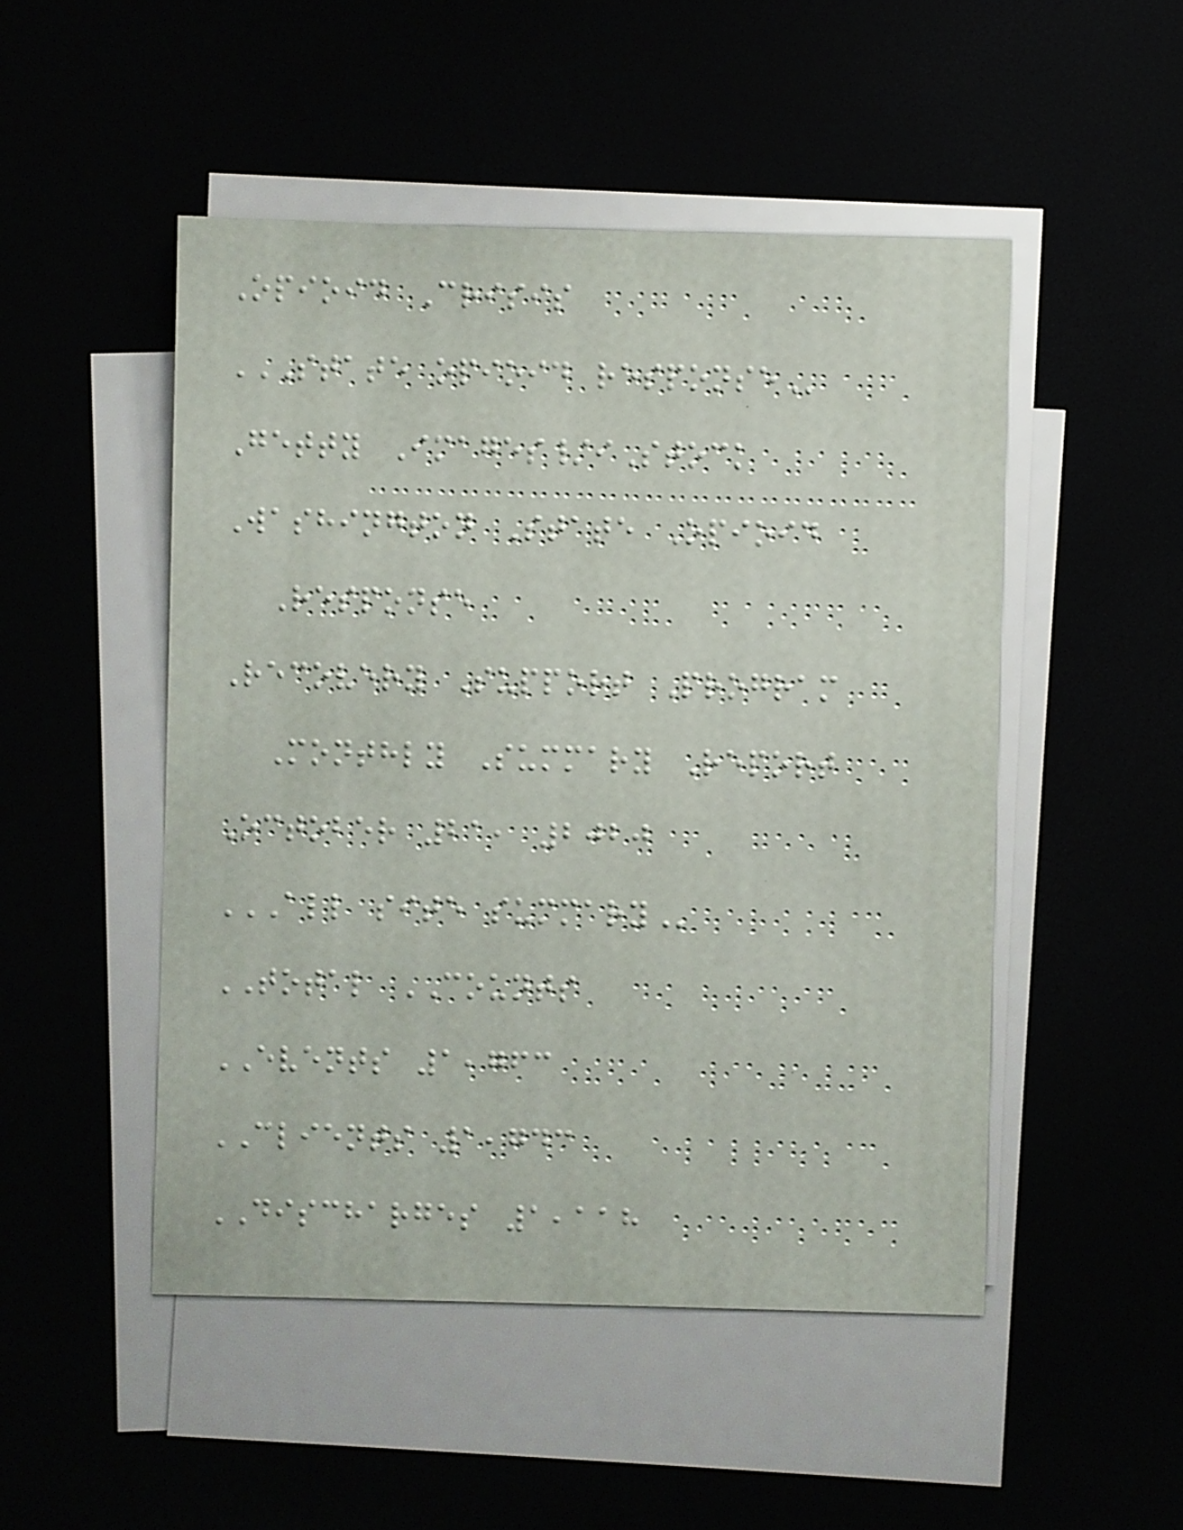Opioid Crisis
STATE OPIOID RESPONSE
Getty Images/iStock
Washington State Opioid
Response
Recovery Support Program
Monthly Summary Report
October 21, 2020
ALL SITE SUMMARY
TOTAL COUNTS
EVENTS 1,763
CLIENTS 1,743
DISCHARGES 1,118
